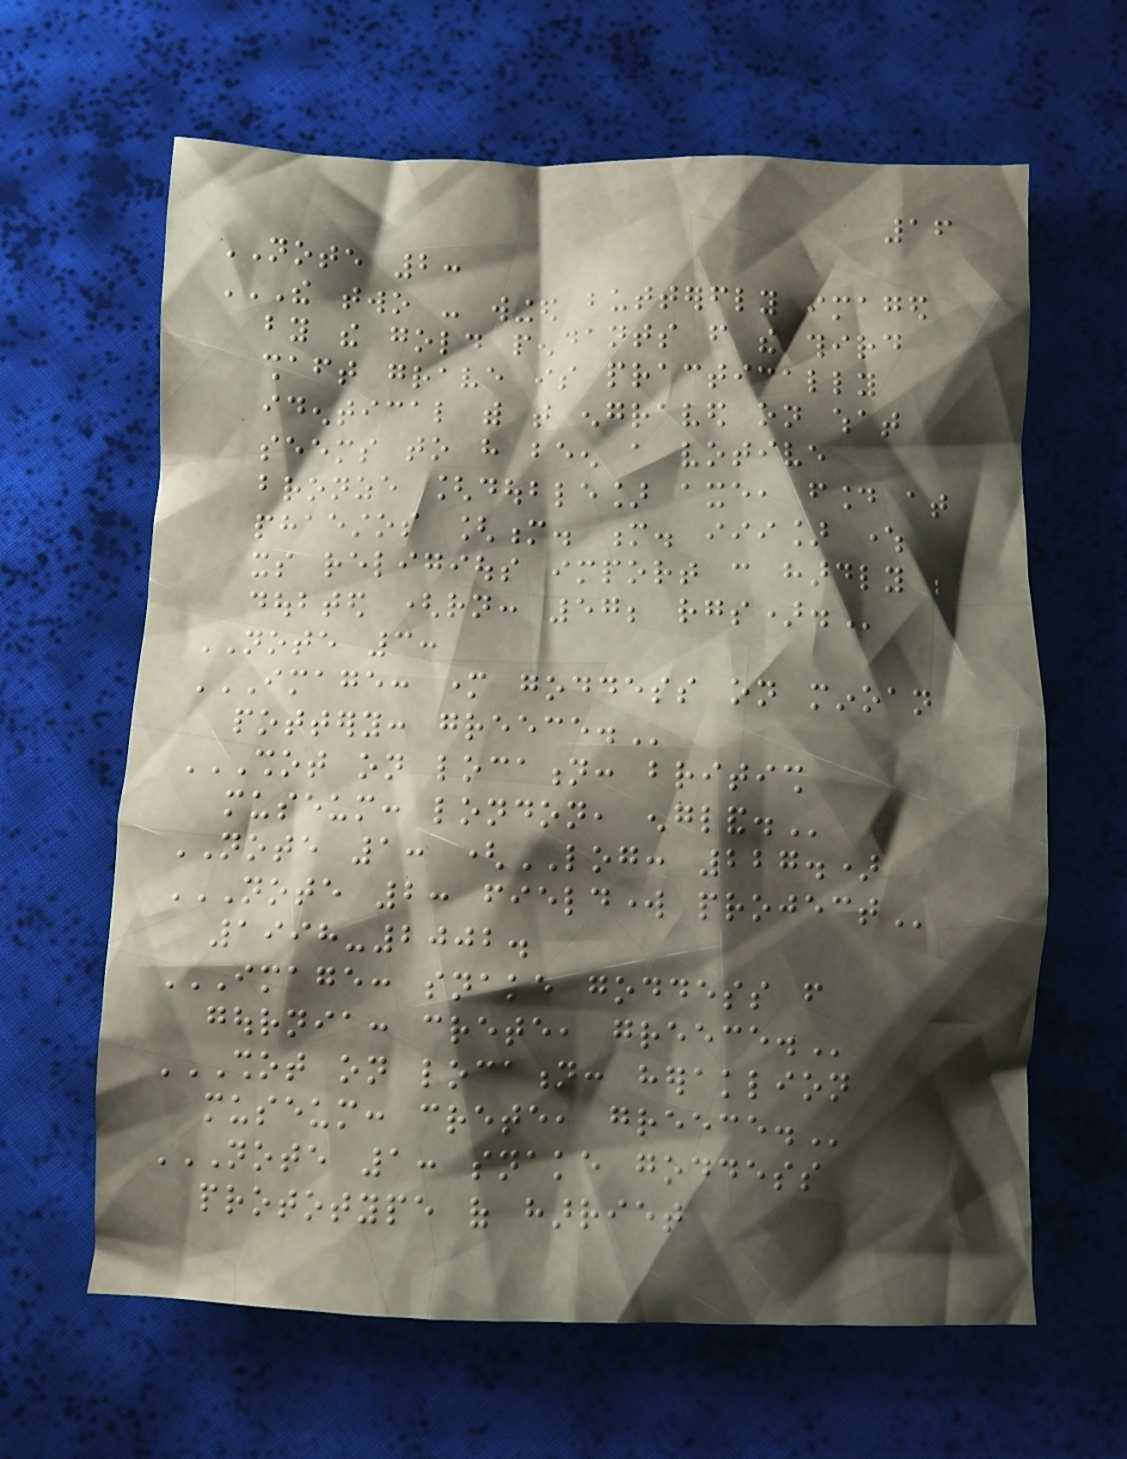16
NOTE 2:
THE TWO - WINGED BUTTERFLY IMAGED
BY THE GOLD PENDANTS FROM THE THIRD
SHAFT GRAVE IS PRACTICALLY
IDENTICAL WITH THAT ENGRAVED ON WHAT
SEEMS TO HAVE BEEN A VOTIVE
BRONZE [DOUBLE] AXE, FOUND AT
PHAESTOS [M. M. III] WHERE
ITS RELIGIOUS IMPORT CAN HARDLY BE
DOUBTED (RN: 57; RGS).
NOTE 3:
IMAGE: MOTHER GODDESS ON MINOAN
POTTERY: GREECE.
SHOT ON LOCATION: BRITISH
MUSEUM: LONDON, ENGLAND.
NOTE 1: (LOG: 227.)
NOTE 2: FIELDWORK PROJECT
1998-2002.
IMAGE: SNAKE GODDESS FROM
GOURNIA: CRETE, GREECE.
SHOT ON LOCATION: HERAKLION
MUSEUM: CRETE, GREECE.
NOTE 1: SNAKE GODDESS
PROTOTYPE OF HARRIET
